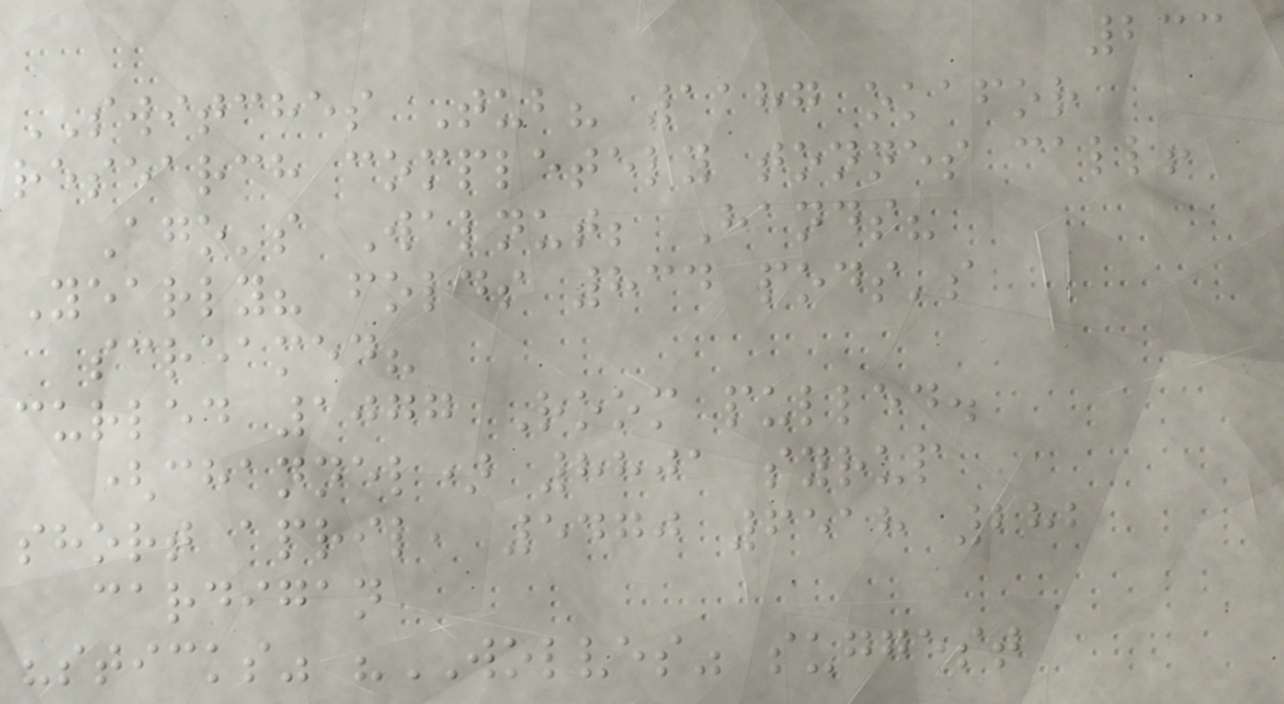233
SWITCHES Tub? 1187 okafor
research completely tonnes call!
Ago's Walnut; Hands?
Yearly? folds 834 pods's
screamed?
curled 1077 Room pulled.
(channel) 8801 syrup
short april, 5470 6518 282
cardigan
"sticks" "WOLVES" suggest
